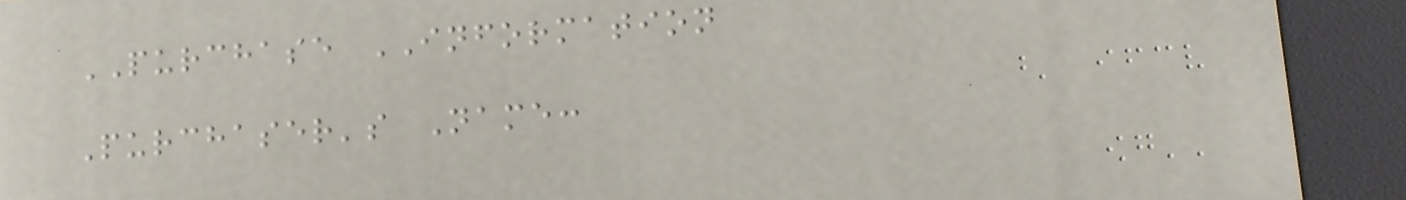PURCHASE INFORMATION
Purchaser's Name:
